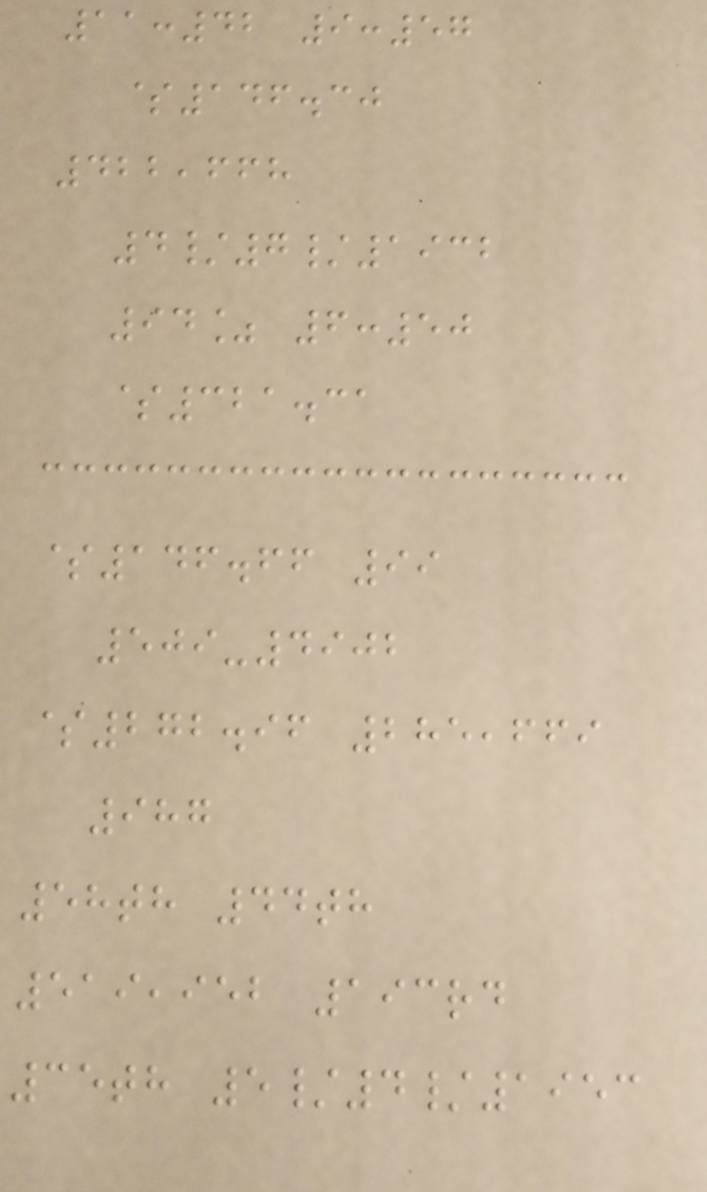11:42 9:57
$146.30
422,668
4/7/1932
94% 6:50
$321.31
$146.66 99
509-4902
$272.96 285,669
987
58th 44th
519,952 193rd
35th 5/4/1953
